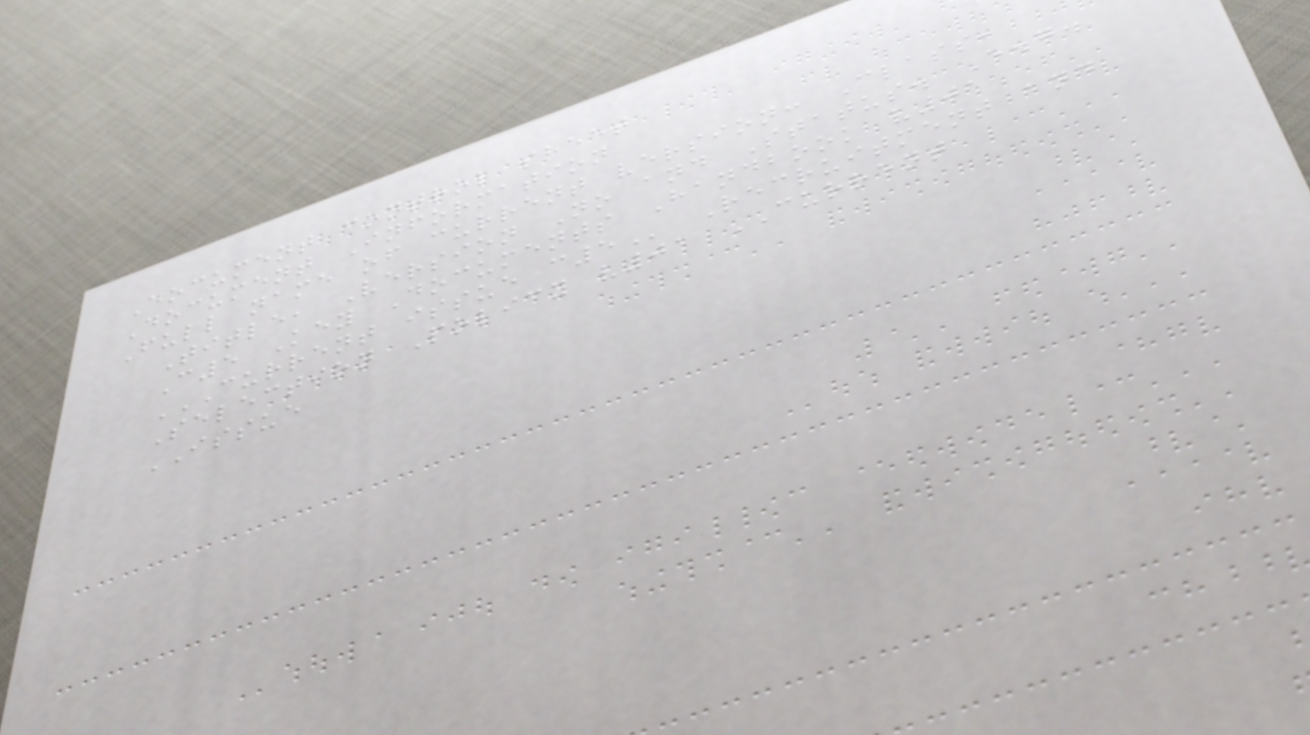Document control sheet
Document Information
Full name of current version: Class,
Title, Version No and Status. E.g.
C5 Key Documents Handbook v01
CURRENT ISSUE C5 Recruitment and
Selection Policy v01 CURRENT
ISSUE
